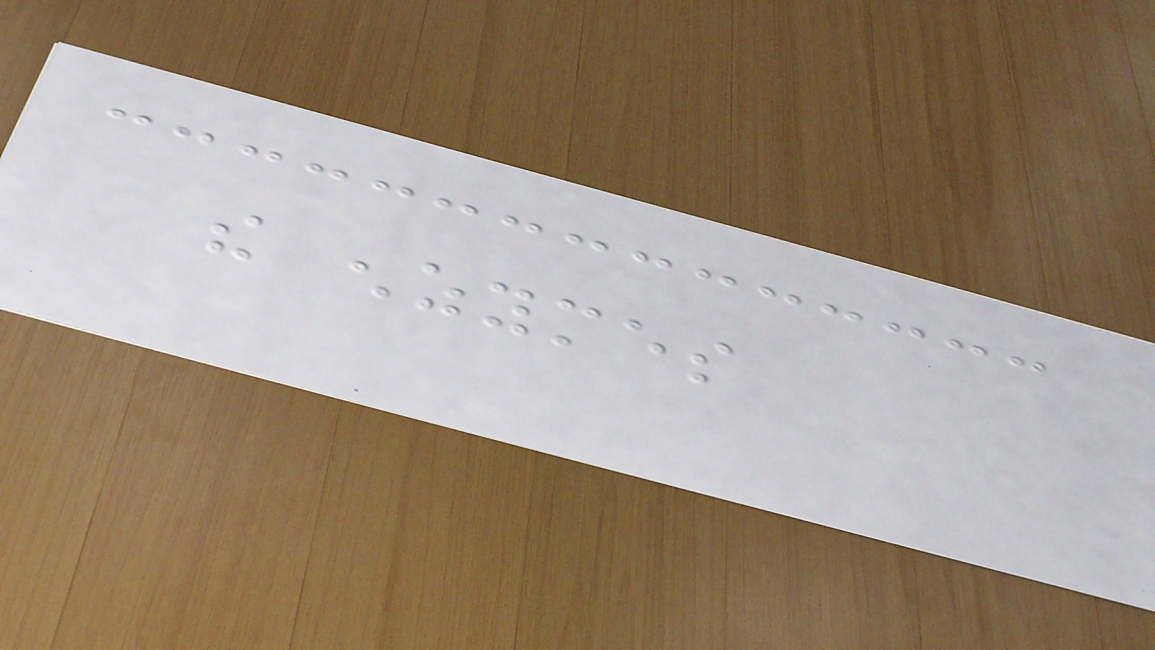the enzymes
